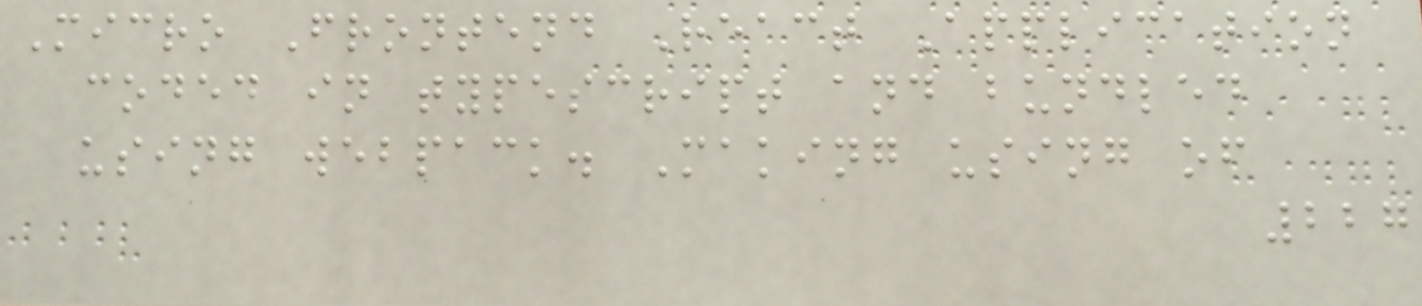Micro Frontend React Application
coded in typescript and bundled
using webpack. Making using of
227
